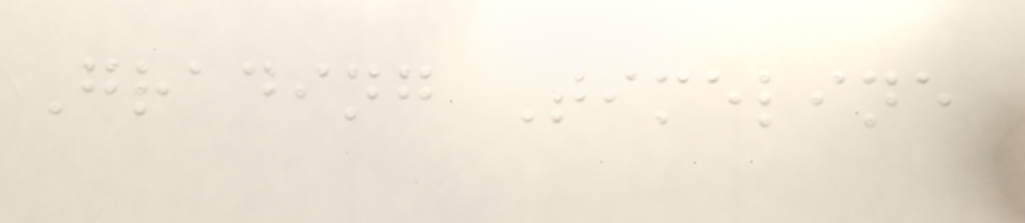Grading Timeline
